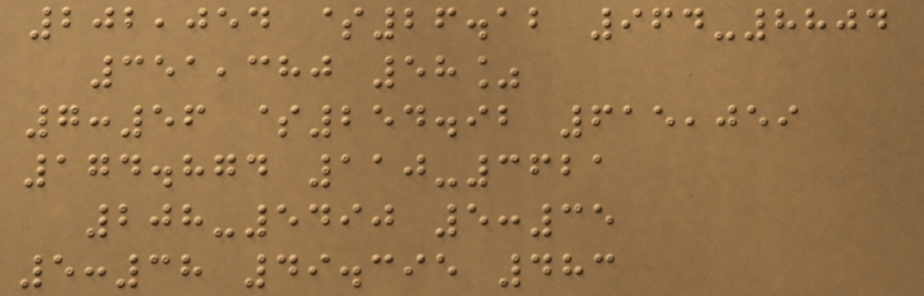202,054 $26.12 964-8804
351,380 58%
7:56 $254.92 615,059
174.874 110-3621
208-5490 5:35
5:38 49.395 483
